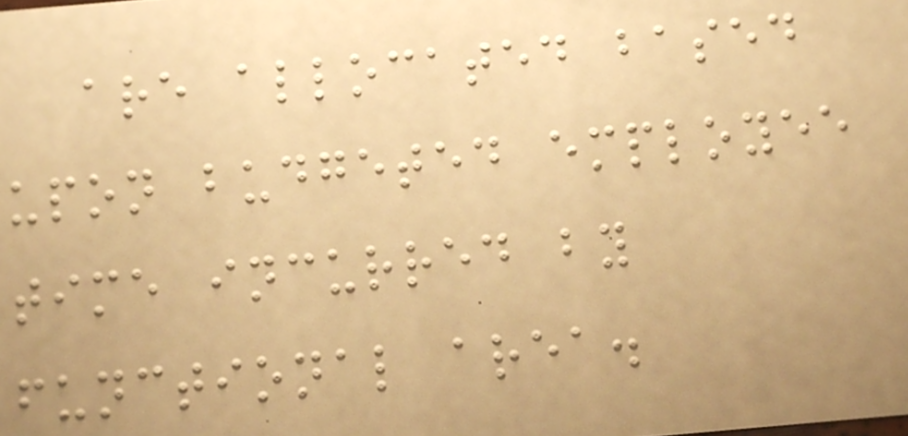are allocated based
upon budgeted employee
time incurred by
functional area.
